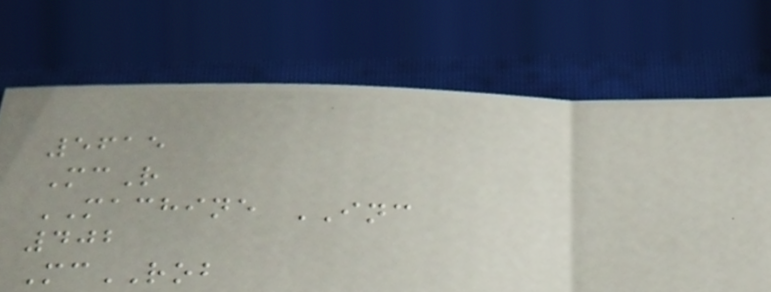5615
McR
MACHINE INC
402
McROB
